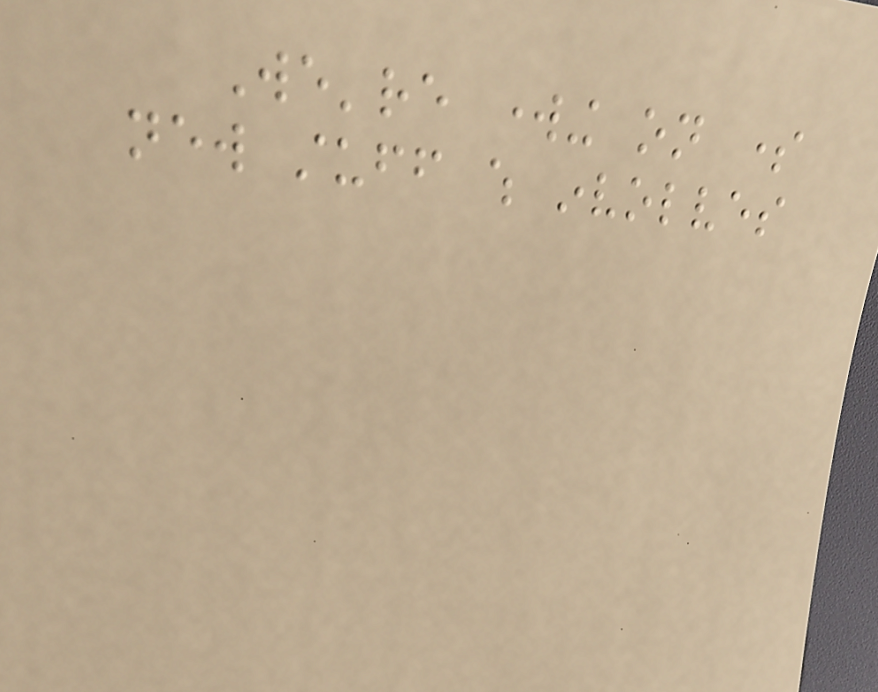We're working on some
new stuff which involves
